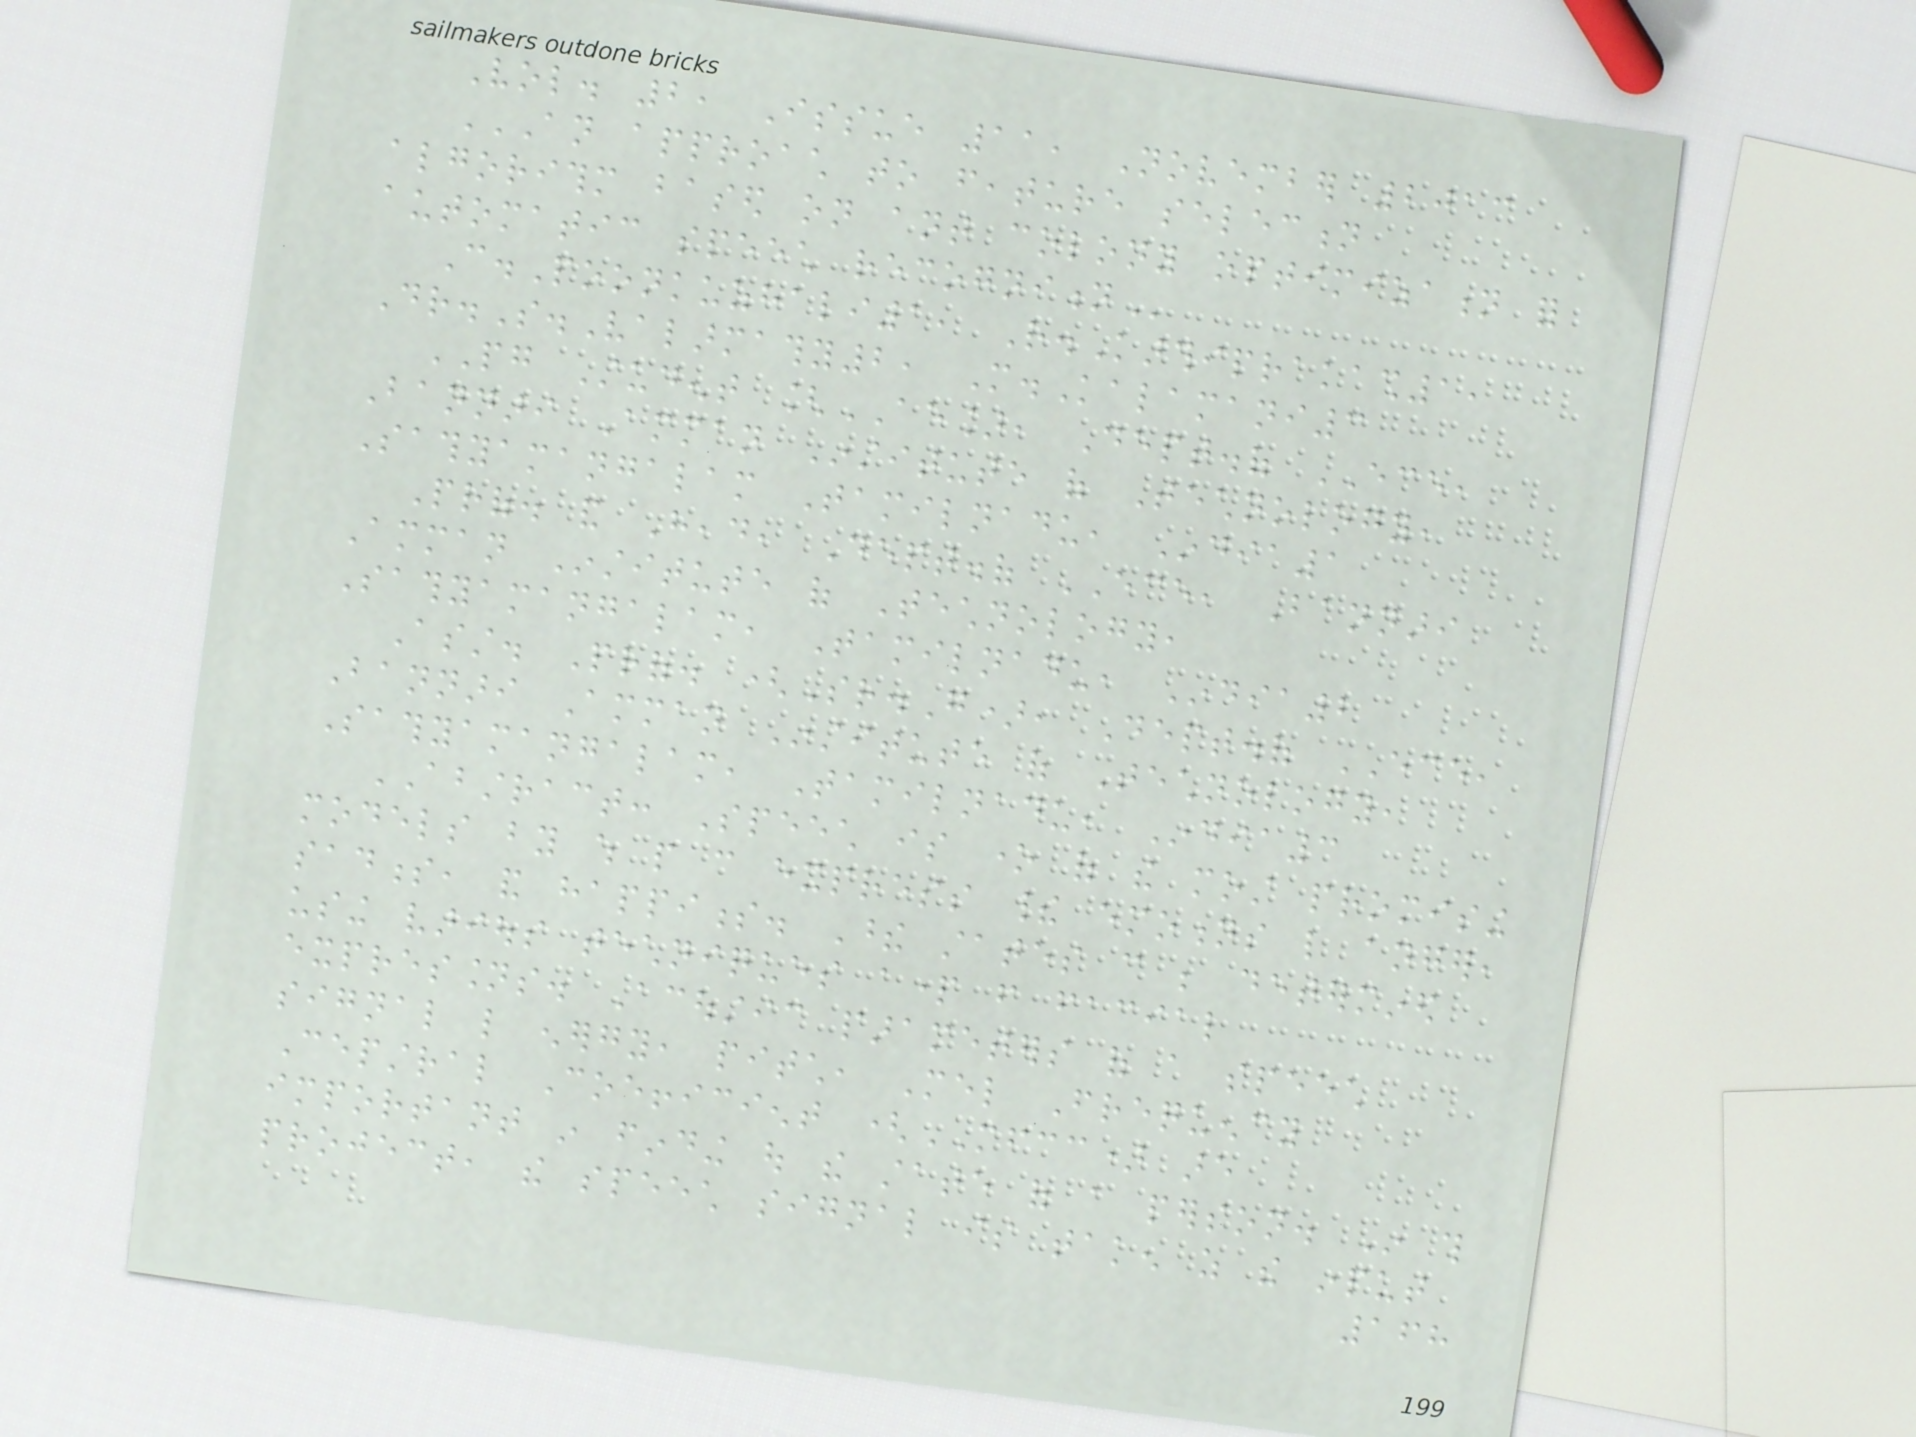Vol. 2, Issue 11, November 2013
AN APPROACH TO FEATURE SELECTION
ALGORITHM BASED ON ANT COLONY OPTIMIZATION FOR
AUTOMATIC SPEECH RECOGNITION
C.Poonkuzhali1, R.Karthiprakash1,
Dr.S.Valarmathy2, M.Kalamani3
PG Student [AE], Dept.of ECE,
Bannari Amman Institute of Technology,
Sathyamangalam Tamilnadu, India1
Prof. and Head, Dept.of ECE, Bannari
Amman Institute of Technology,
Sathyamangalam, Tamilnadu, India2
Asst. Prof. (Sr.G), Dept.of ECE,
Bannari Amman Institute of Technology,
Sathyamangalam, Tamilnadu, India3
ABSTRACT: Speech is one of the most promising
models by which people can express their emotions like anger,
sadness, and happiness. These states can be determined
using various techniques apart from facial
expressions. Acoustic parameters of a speech
signal like energy, pitch, Mel Frequency
Cepstral Coefficient (MFCC) are
important in finding out the state of a person. In this
project, the speech signal is taken as the input
168
